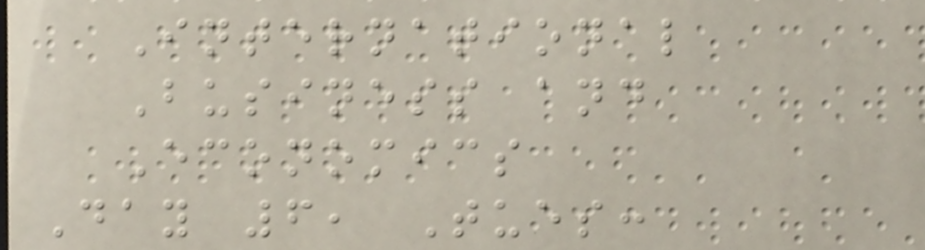International
Business and
Economics
Day 6, Tues:
